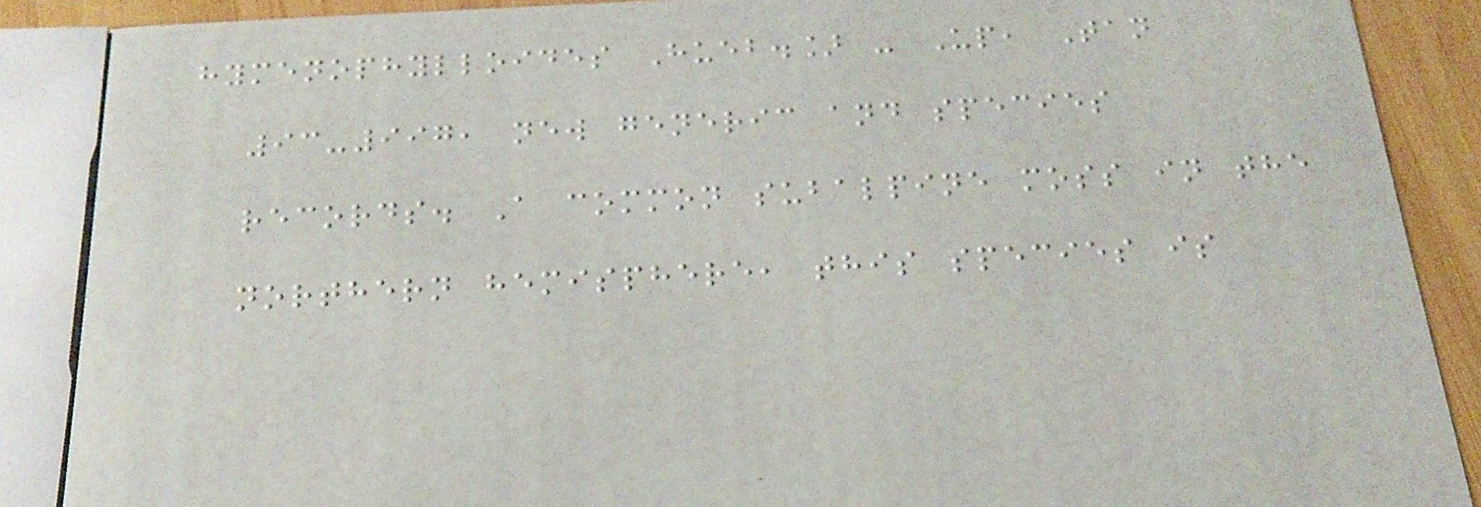hymenophylloides Hueb.] - Up, Tan
93-997, new generic and species
records. A common subalpine moss in the
northern hemisphere, this species is
